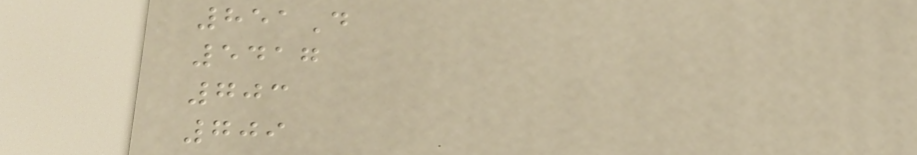851D
5417
703
709
